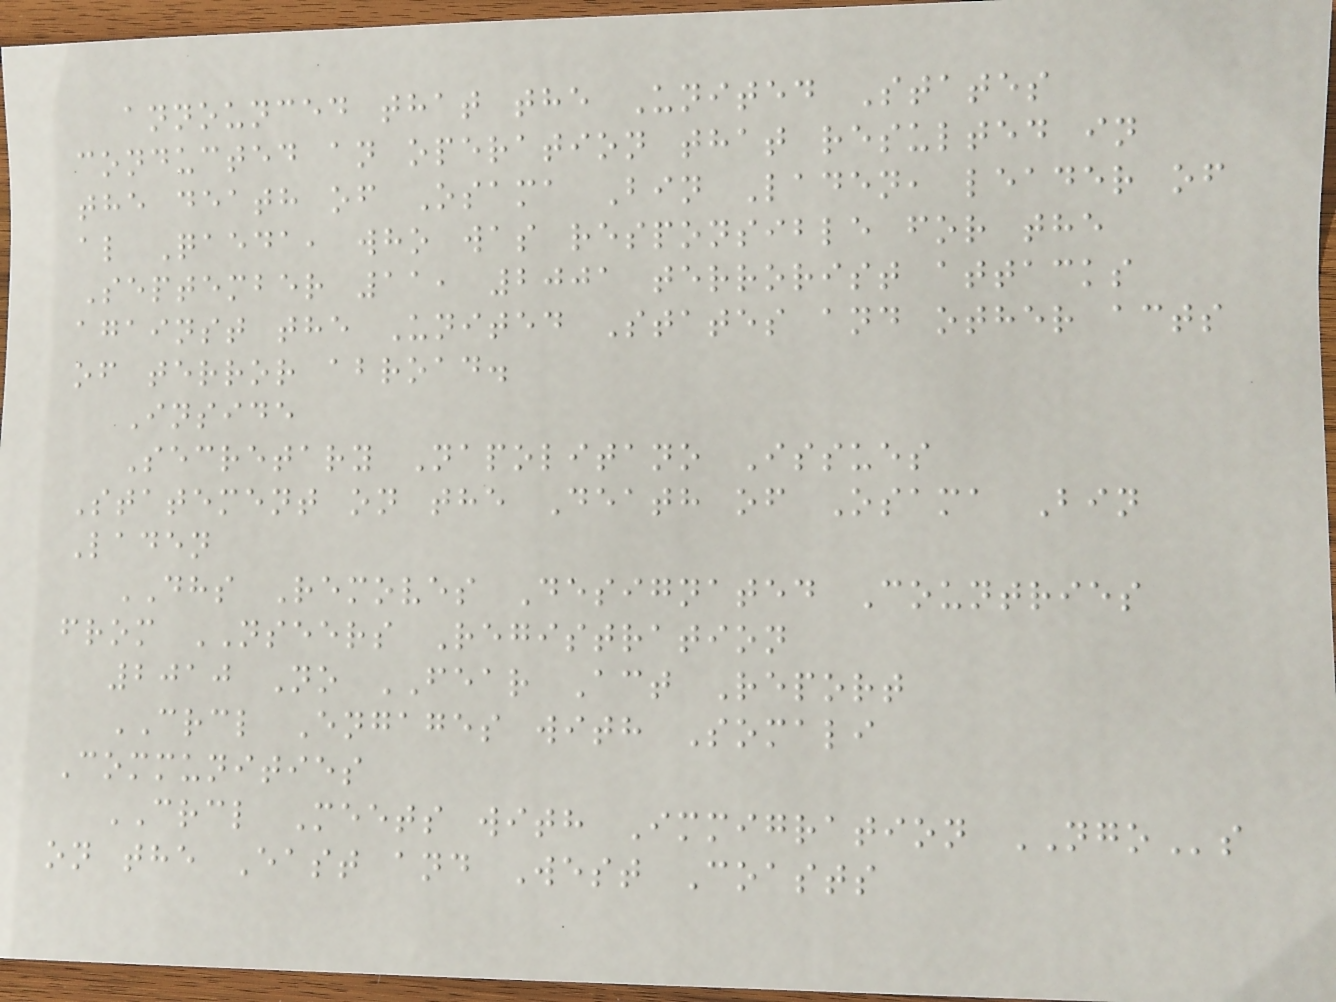announced that the United States
conducted an operation that resulted in
the death of Osama Bin Laden, leader of
al Qaeda, who was responsible for the
September 11, 2001 terrorist attacks
against the United States and other acts
of terror abroad.
Inside
Secretary Napolitano Issues
Statement on the Death of Osama Bin
Laden
DHS Removes Designated Countries
from NSEERS Registration
2010 No FEAR Act Report
CRCL Engages with Somali
Communities
CRCL Meets with Immigration NGOs
on the East and West Coasts
